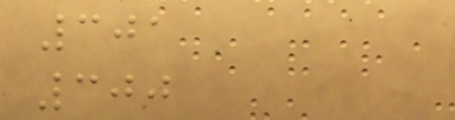301
300
